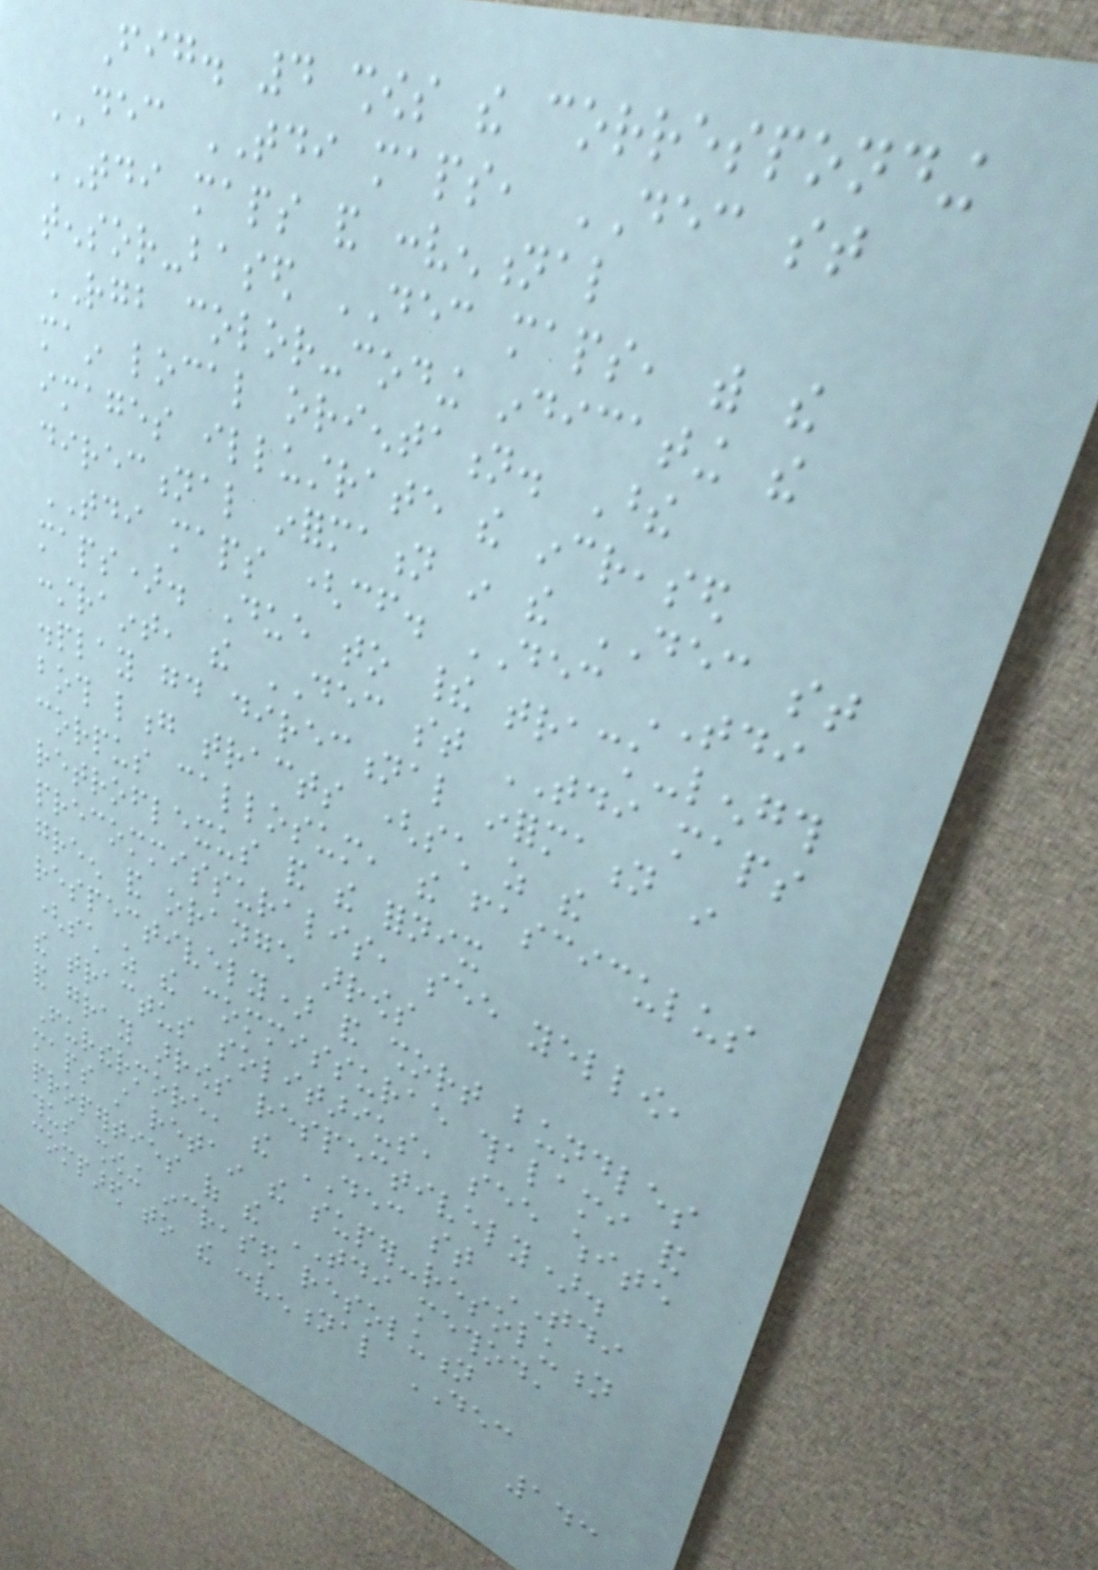Fig. 4 shows the corresponding
DEC TDI maps, DEC st
TDI maps and conventional
tensor-based DEC maps, with the
RGB color-coding indicating the
main local orientation. These
images illustrate the increased
directional information in the DEC st
TDI maps (cf. DEC TDI
maps). Due to their track-length
constraint, the DEC st TDI maps
display good directional information in
both long tracts (such as the
corpus callosum, the fasciculus
retroflexus and the fornix
precommissuralis, see yellow,
green and orange arrows
respectively) and short bundles
(such as the commissurae thalami and
the tractus solitarius, see white
and gray arrows respectively).
Furthermore, the DEC st TDI
maps still retain the super-resolution
properties of the TDI method,
thus showing increased resolution
compared to the conventional DEC
143
